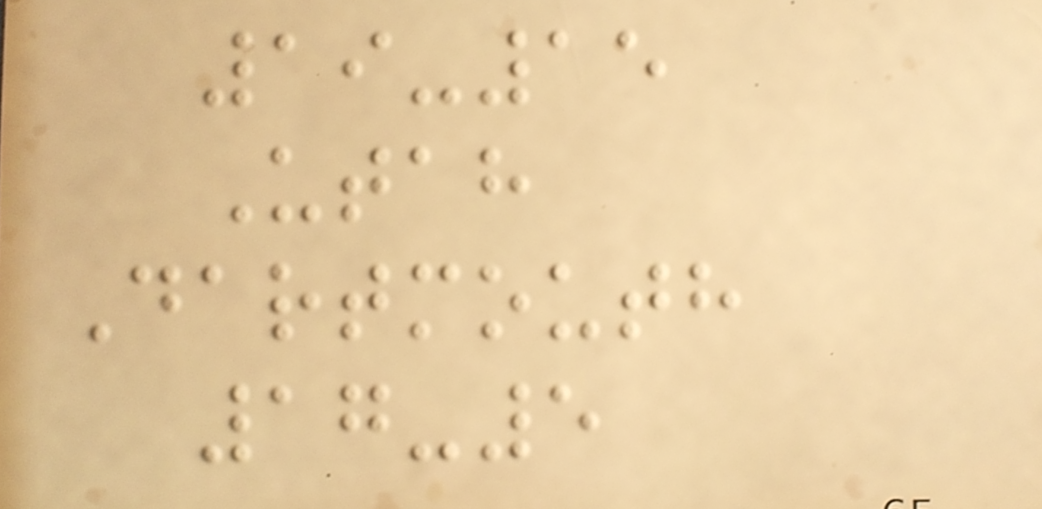19-15
Utah
Dartmouth
17-5
